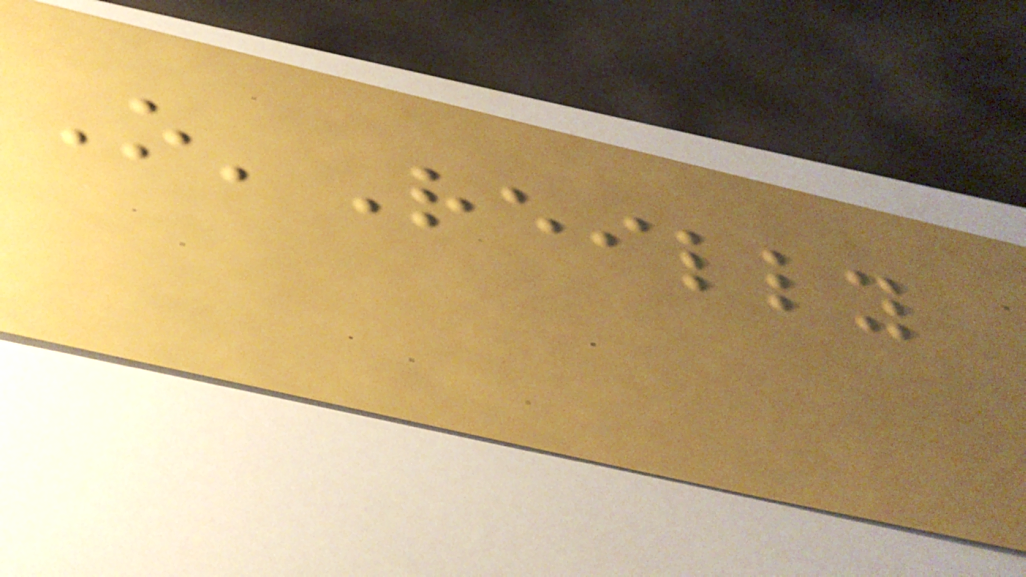O'Reilly
